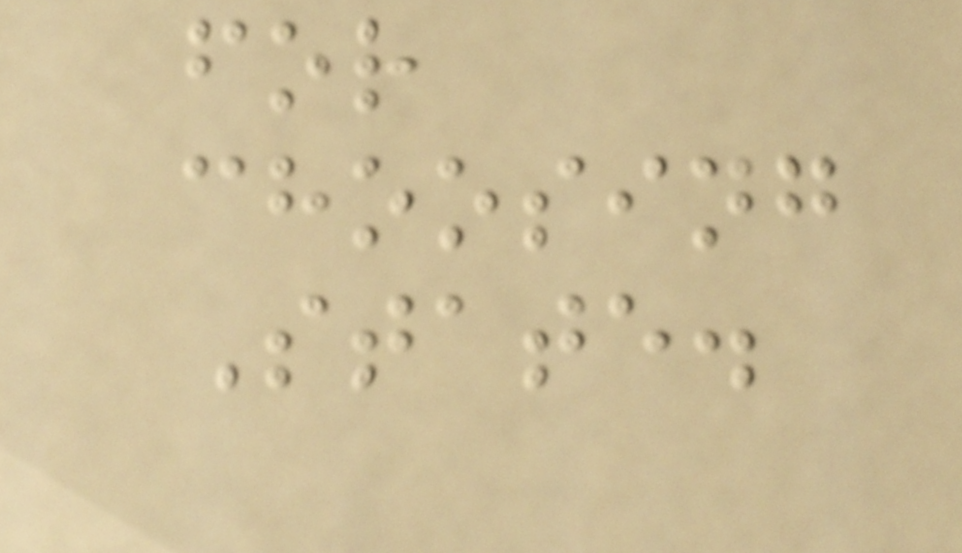for
choosing
State.
